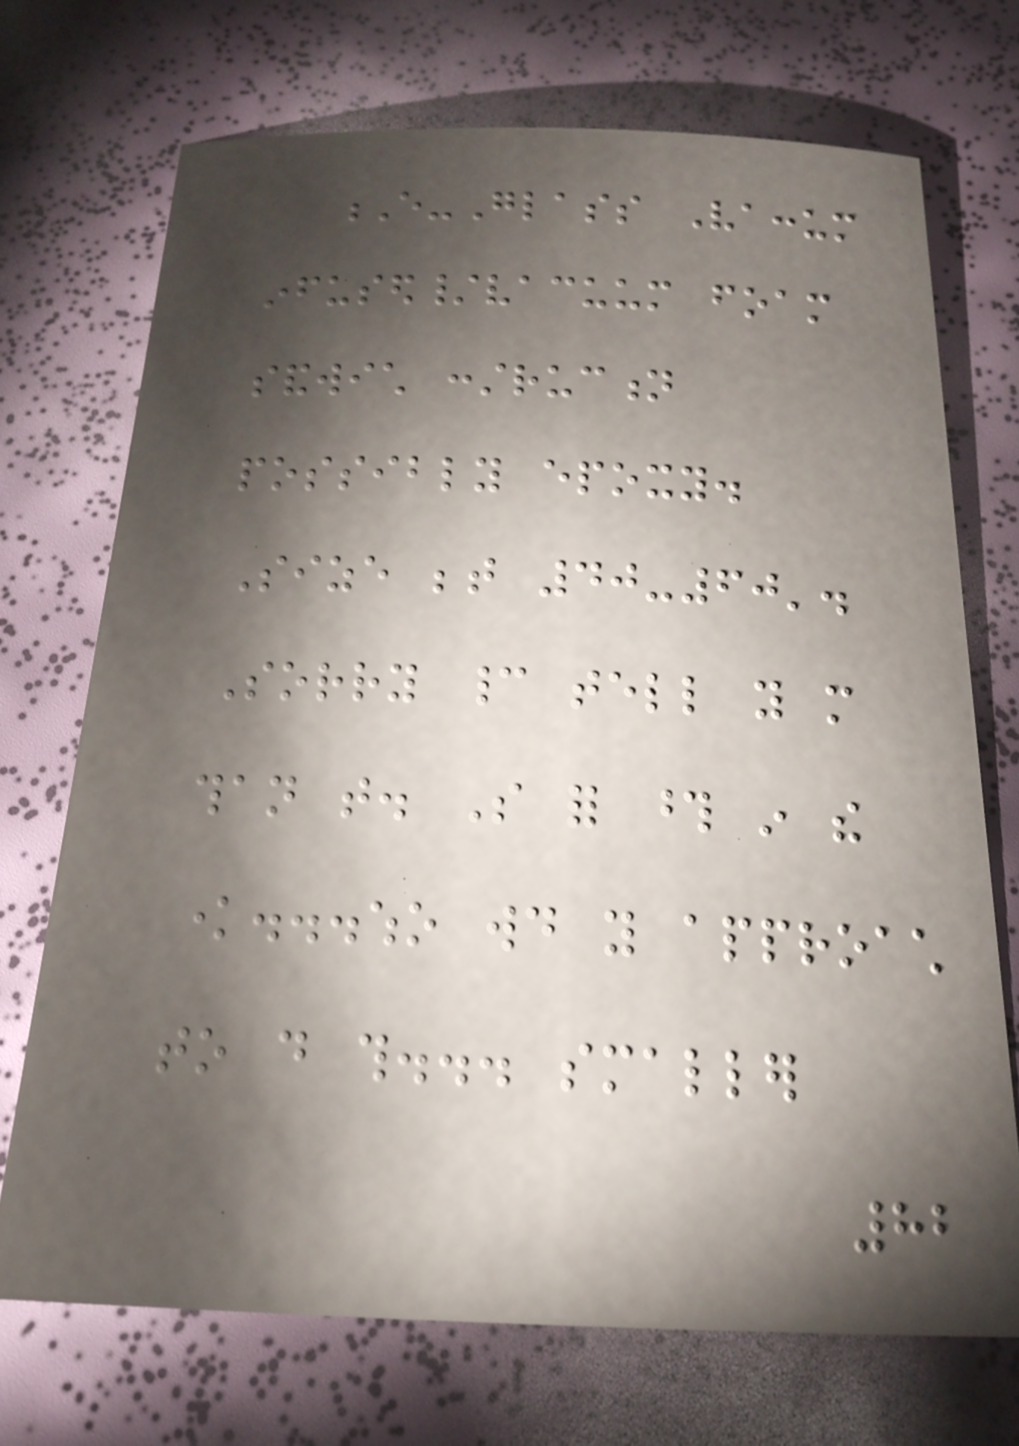E-Glass Vaccum
infused/vacuum foam
sandwich construction
possibly epoxy.
Size between 40-60'.
Sorry cannot tell you more
than that. So for those in the
know...who would you approach
to do this... smaller
82
